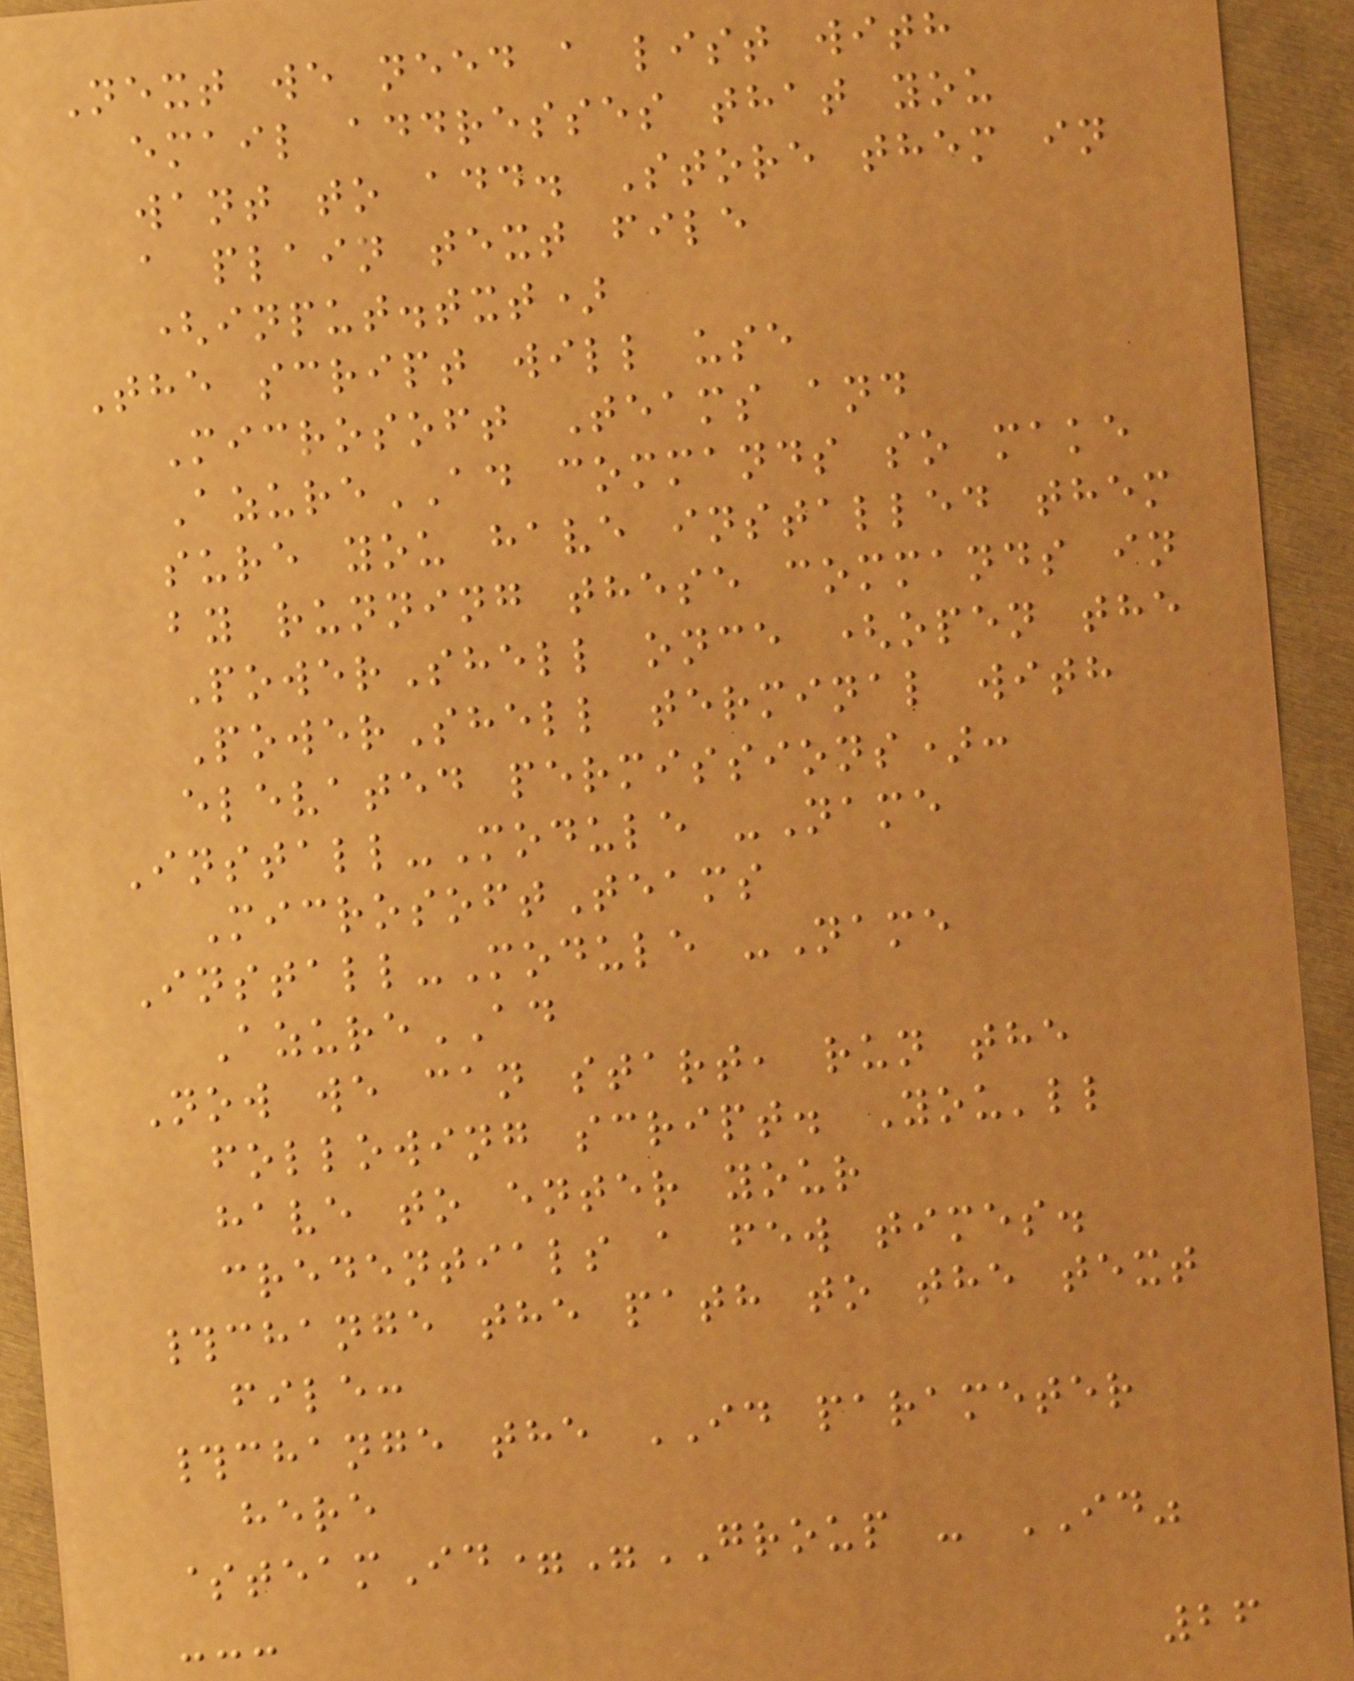Next we need a list with
email addresses that you
want to add. Store them in
a plain text file
(input.txt)
The script will use
Microsoft Teams and
AzureAD commands so make
sure you have installed them
by running these commands in
PowerShell once (open the
PowerShell terminal with
elevated permissions):
Install-Module -Name
MicrosoftTeams
Install-Module -Name
AzureAD
Now we can start, run the
following script. You'll
have to enter your
credentials a few times.
#change the path to the text
file:
#change the ID parameter
here
$teamId="GROUP - ID"
---
26
